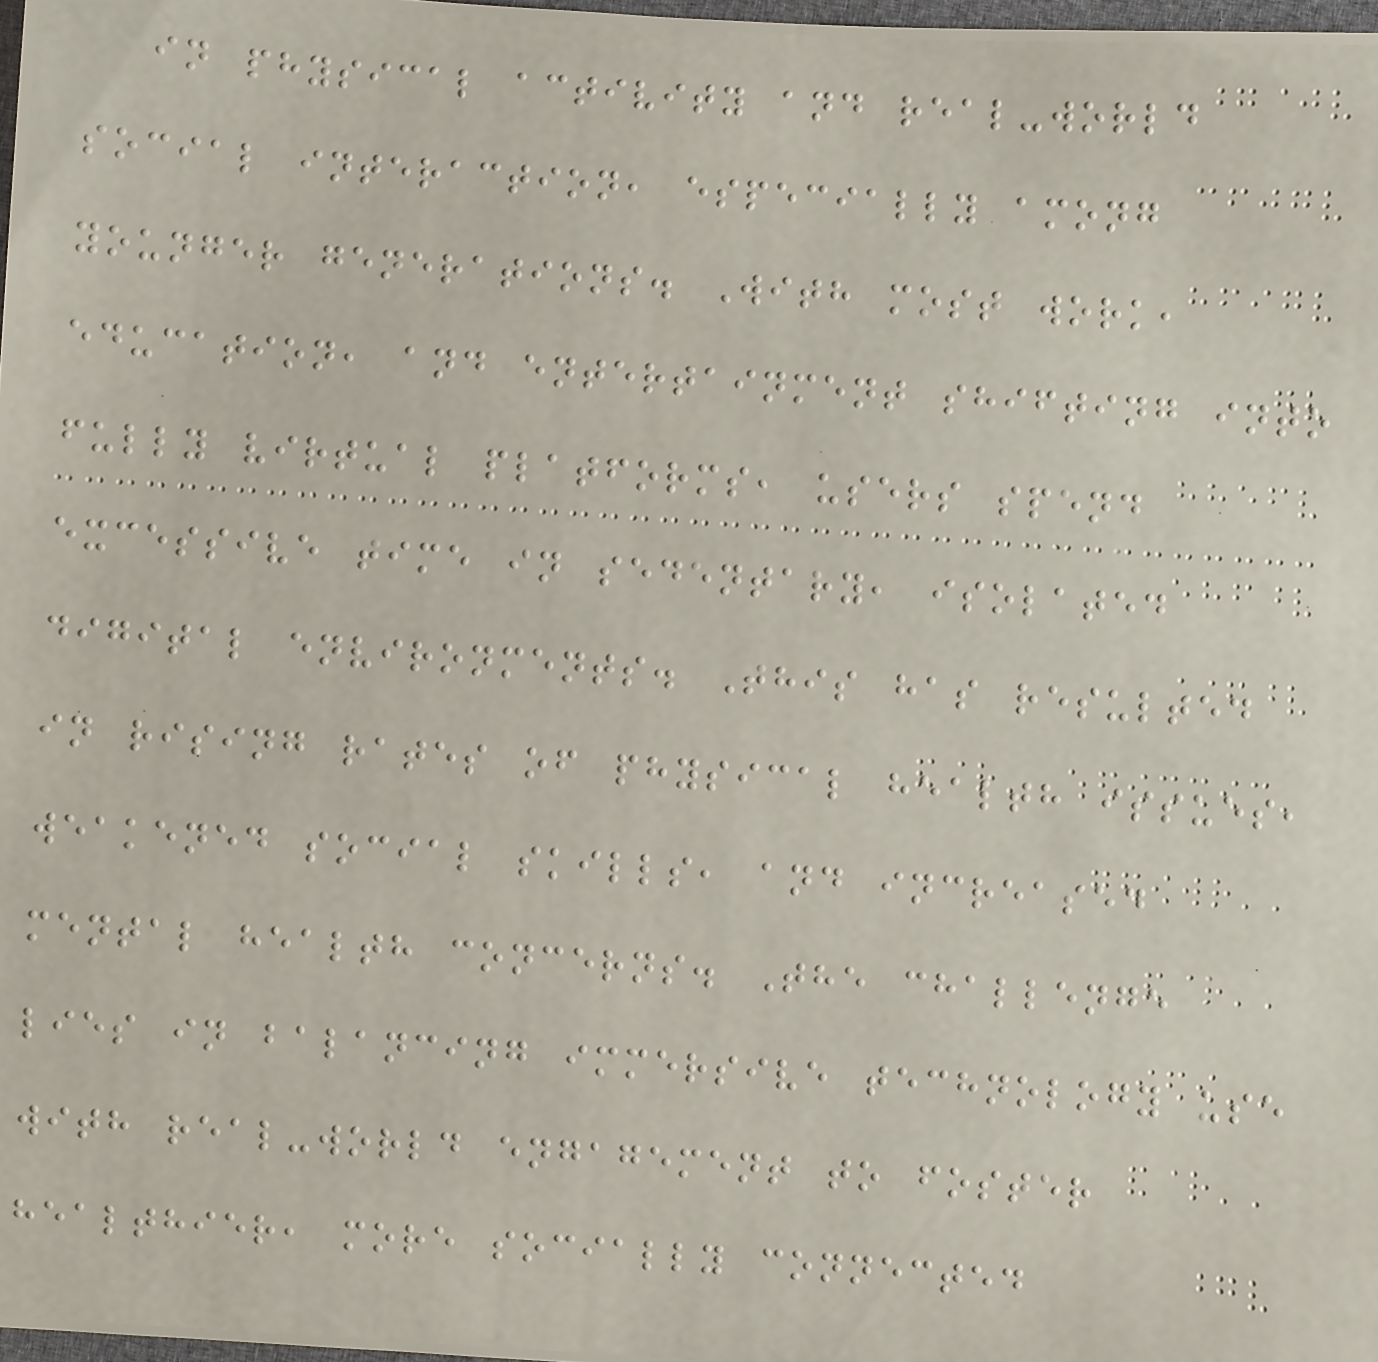in physical activity and real-world
social interaction, especially among
younger generations. With most work,
education, and entertainment shifting into
fully virtual platforms, users spend
excessive time in sedentary, isolated
digital environments. This has resulted
in rising rates of physical health issues,
weakened social skills, and increased
mental health concerns. The challenge
lies in balancing immersive technology use
with real-world engagement to foster
healthier, more socially connected
